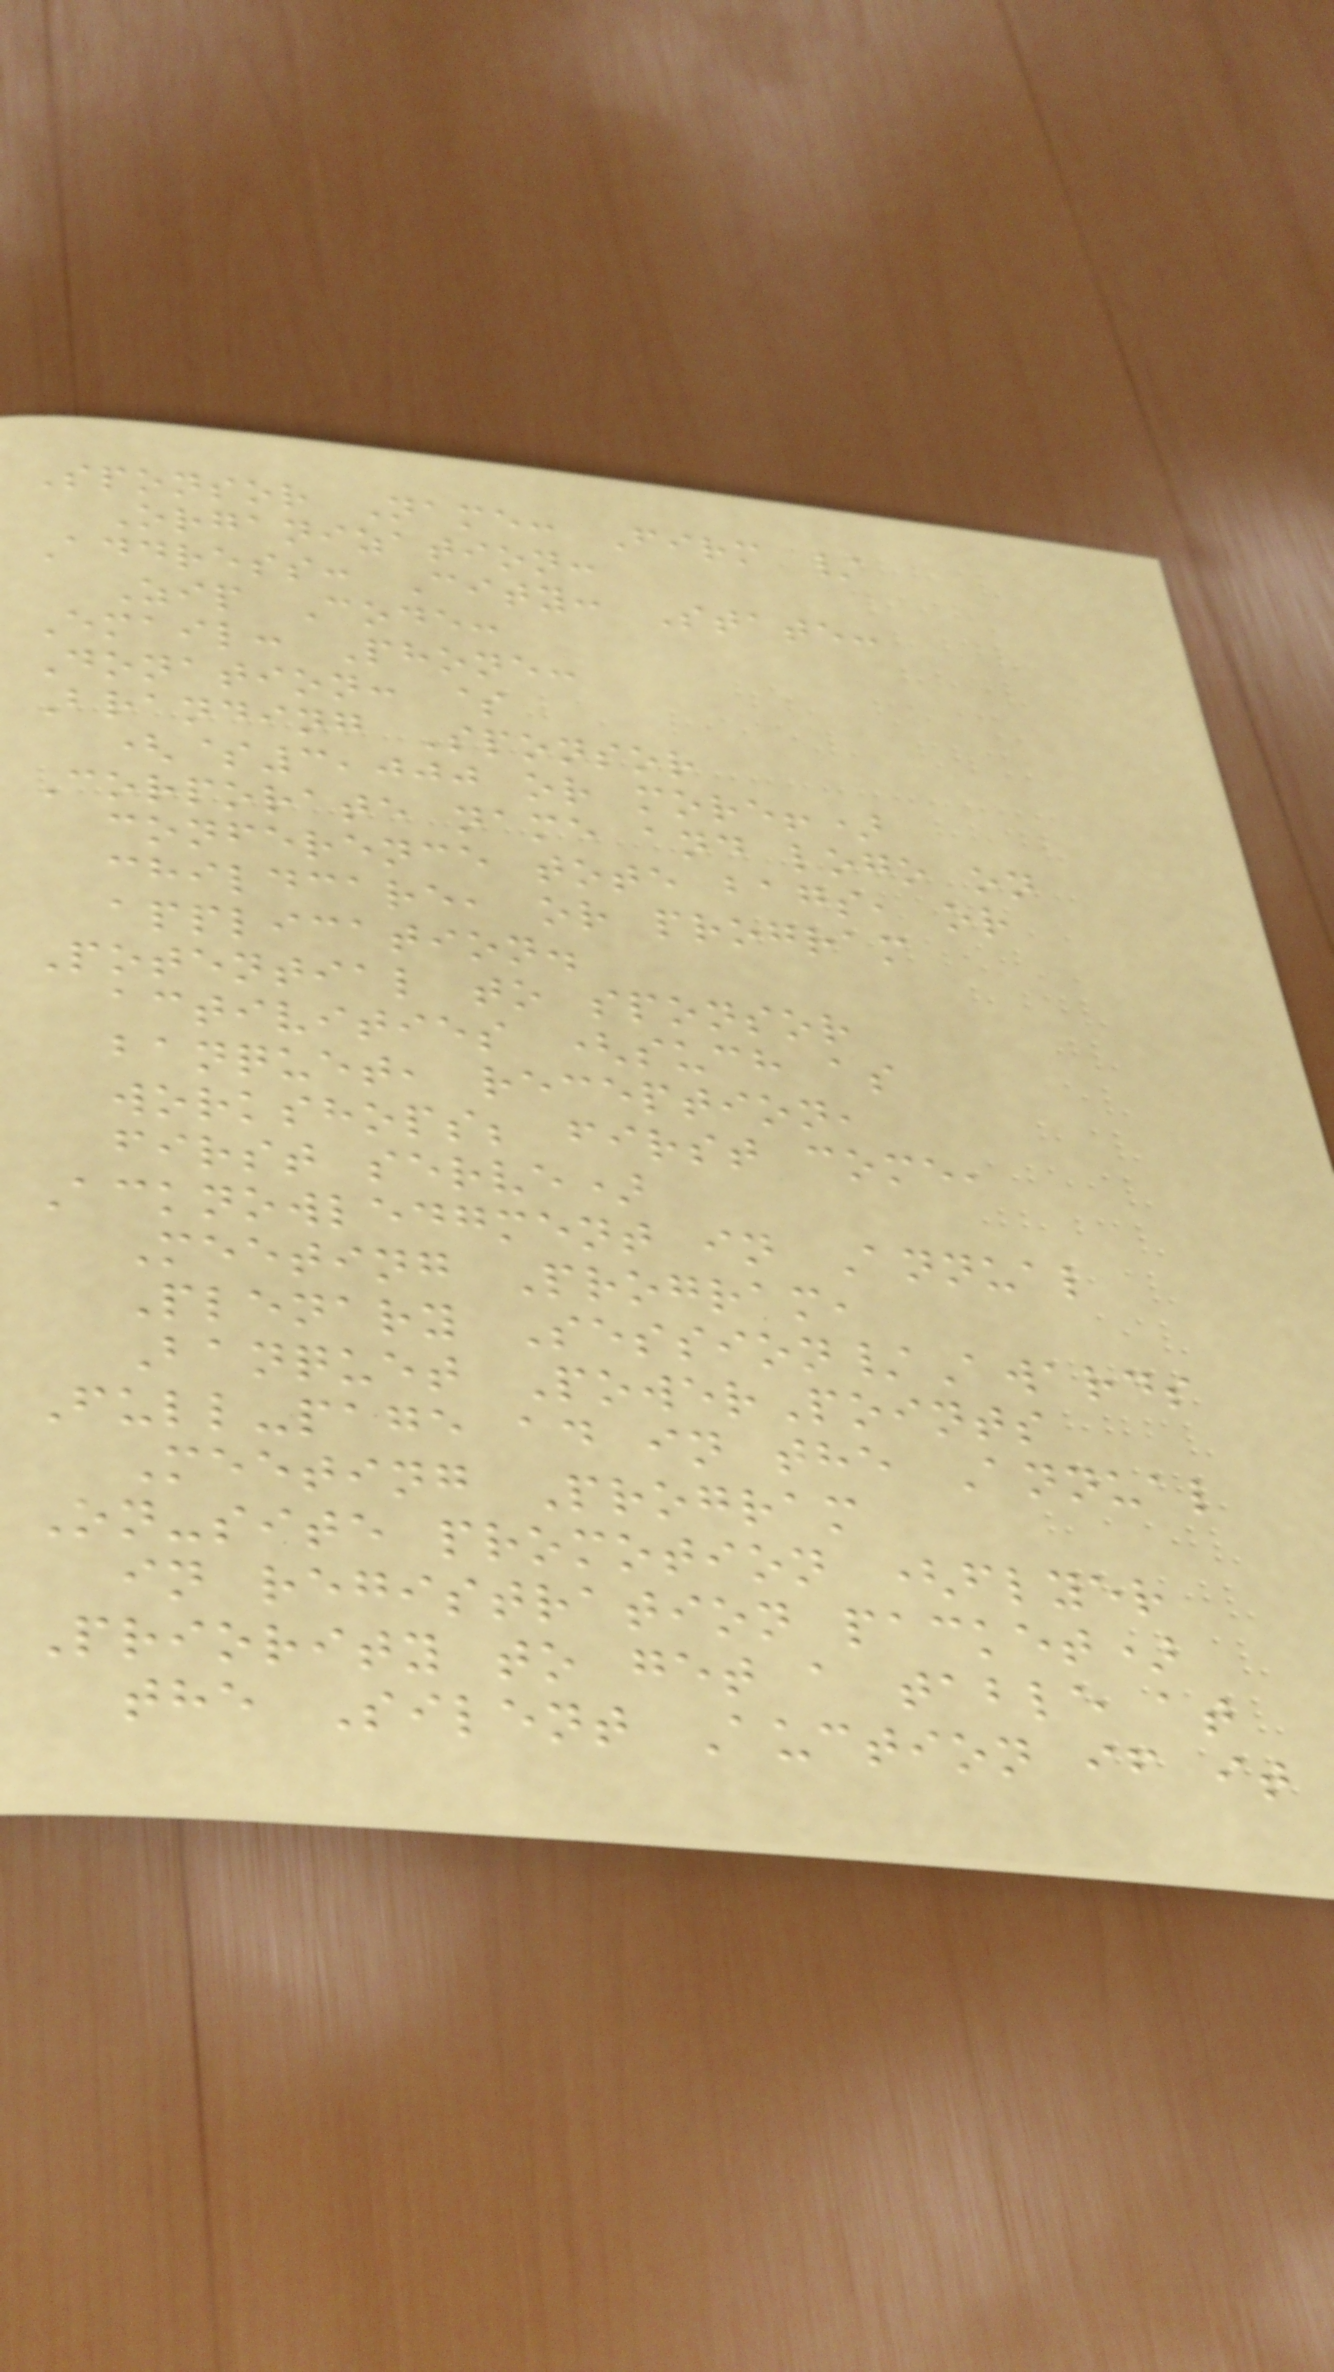Sponsor Name: Firm /
Organization:
Address: City: State:
Zip Code:
Email: Phone:
Donation: $
Branding Sponsor
($3,000 or more!)
Corporate name and logo on
conference tote bags, or
childcare, or program
application.
Potential to sponsor
activities (such as
banquet, reception,
workshops; first come,
first serve)
Acknowledgment in Annual
Meeting Program,
Plenary Session/Awards
Banquet PowerPoints
Full-page ad in the Annual
Meeting Program
On-site promotion (flyer
in registration packet)
Priority to get a table at
the Silent Auction if it
